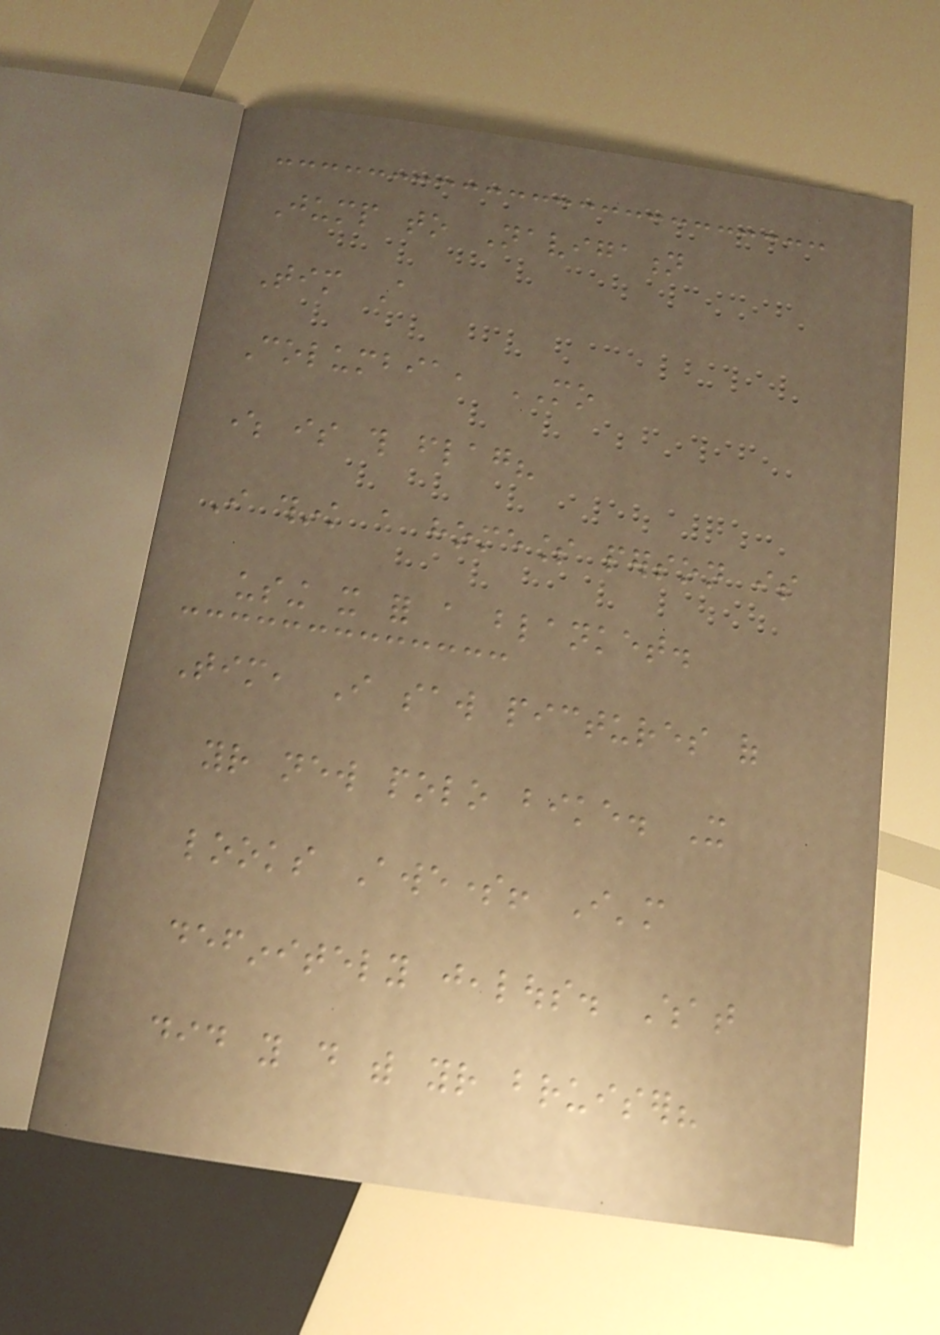Jump to Navigation
Tim A
Columbia, MO
where is this flag?
I think a homeless person is
using it for a blanket.
Tim, I saw pictures of
your new polo bike. It
looks Awesome! I'm
definitely jealous. What
did you do with your bruiser?
